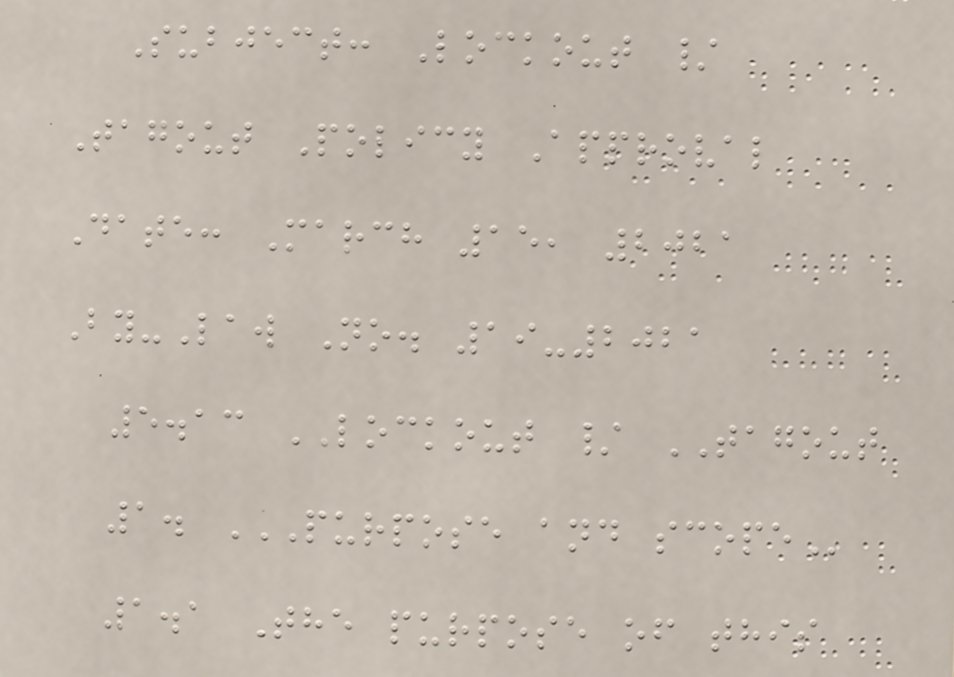Subject: Lockout /
Tagout Policy Approval
Date: March 15, 2021
By-Law No. 19-2021
5.13 LOCKOUT / TAGOUT
1. PURPOSE AND SCOPE
1.1 The purpose of this
